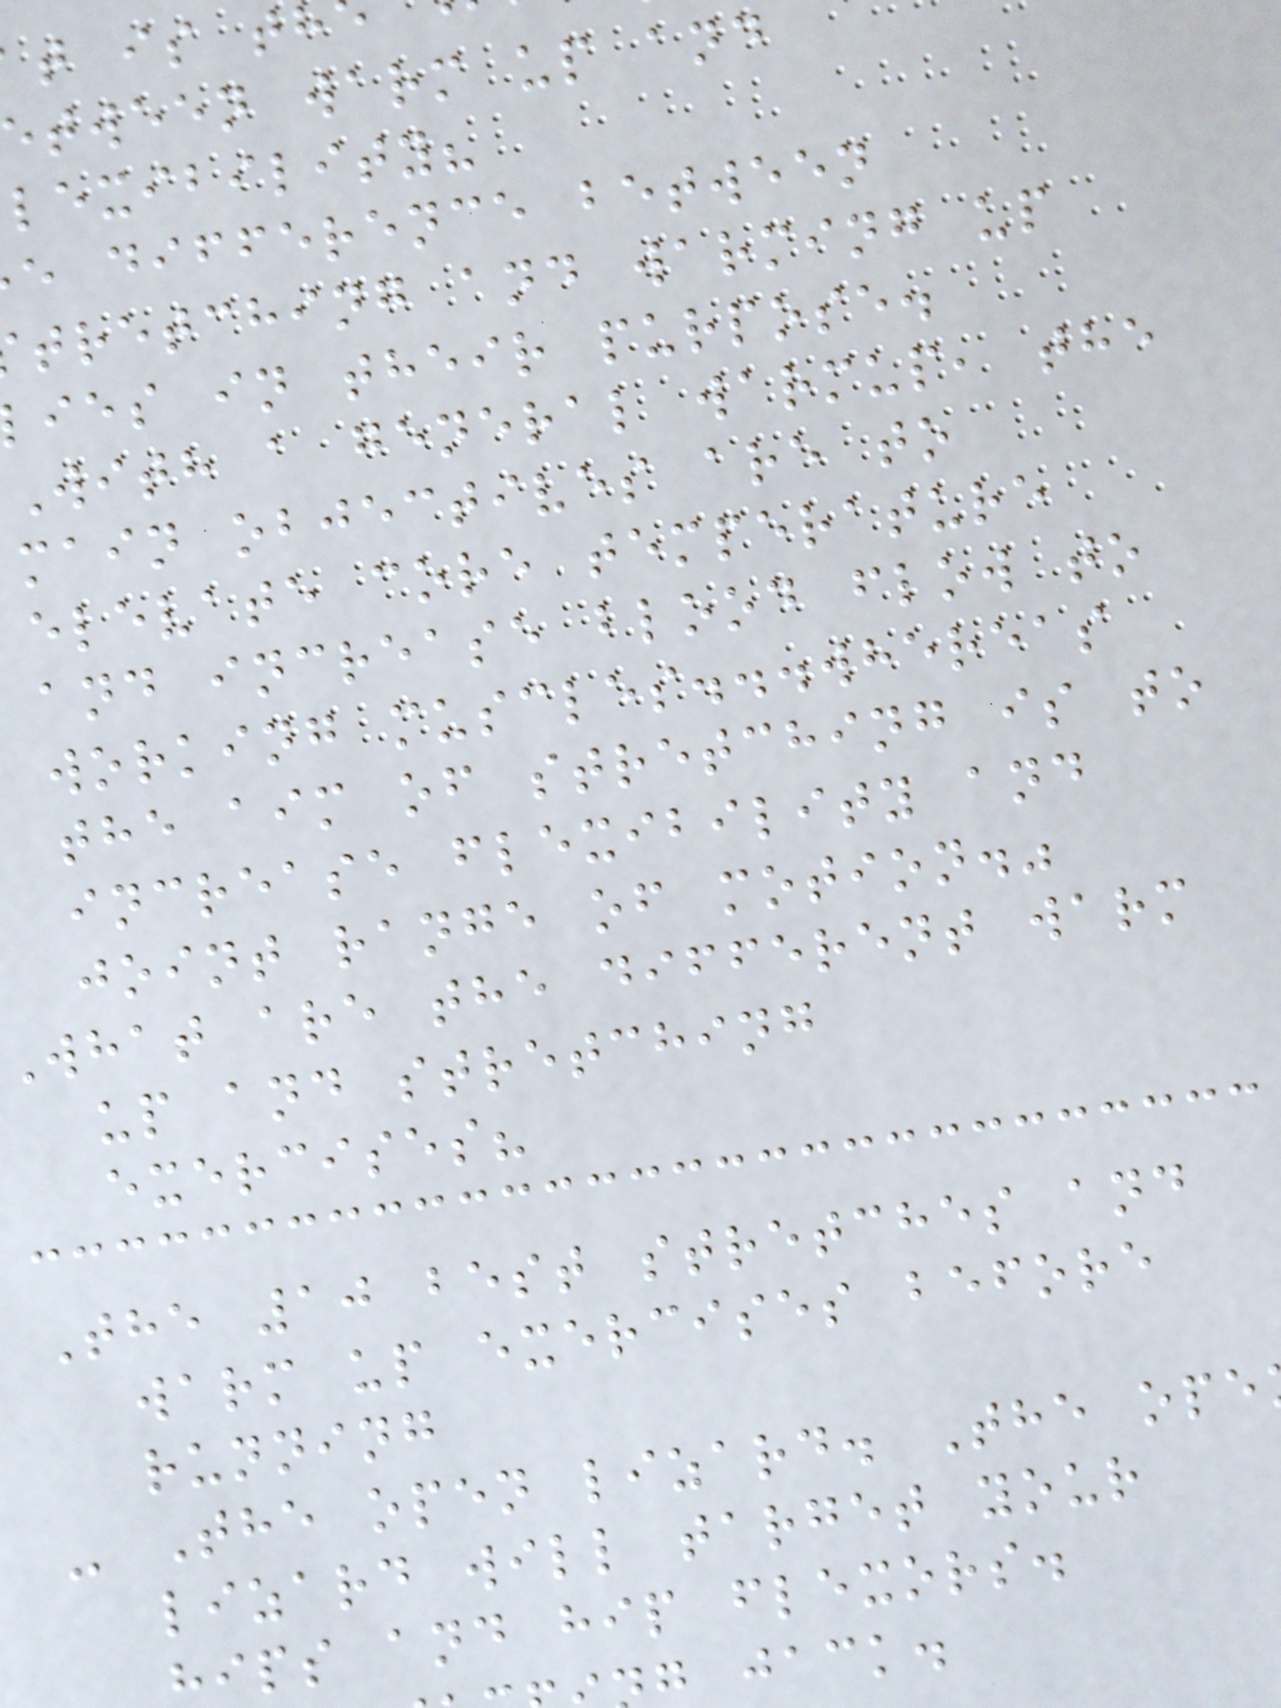t is th
etween warm up and
lexibility?
e difference between
tretching and warming up
ies in their purpose.
With a general warmup, the
main objectives are to
elevate core temperature
and increase blood flow to
working muscles...whereas
the aim of stretching is to
increase flexibility and
joint range of motion."
What are the different warm
up and stretching
exercises?
The 10 best stretches and
warm up exercises before
running
- The open lizard. The ope
lizard will target your
ips and hip flexors.
jack.
